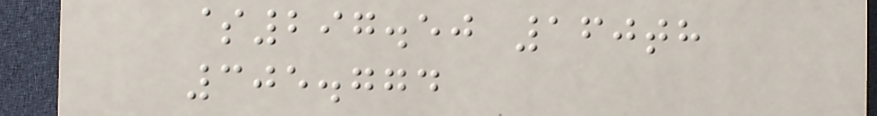$297.50 160th
305.774
